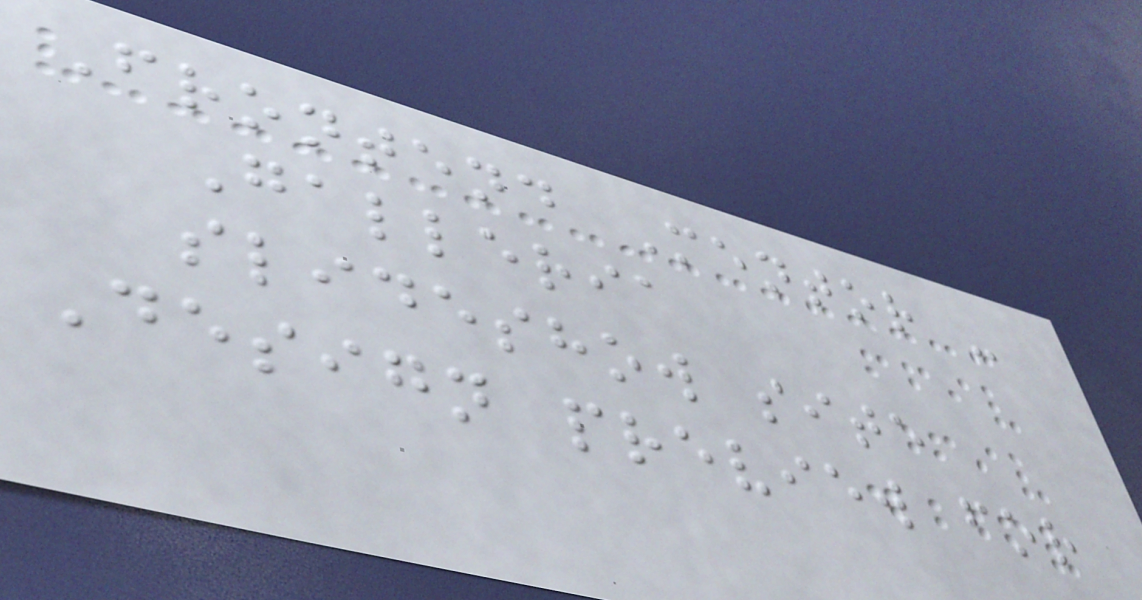Frontend Mentor -
Galleria
slideshow site
Design preview for
